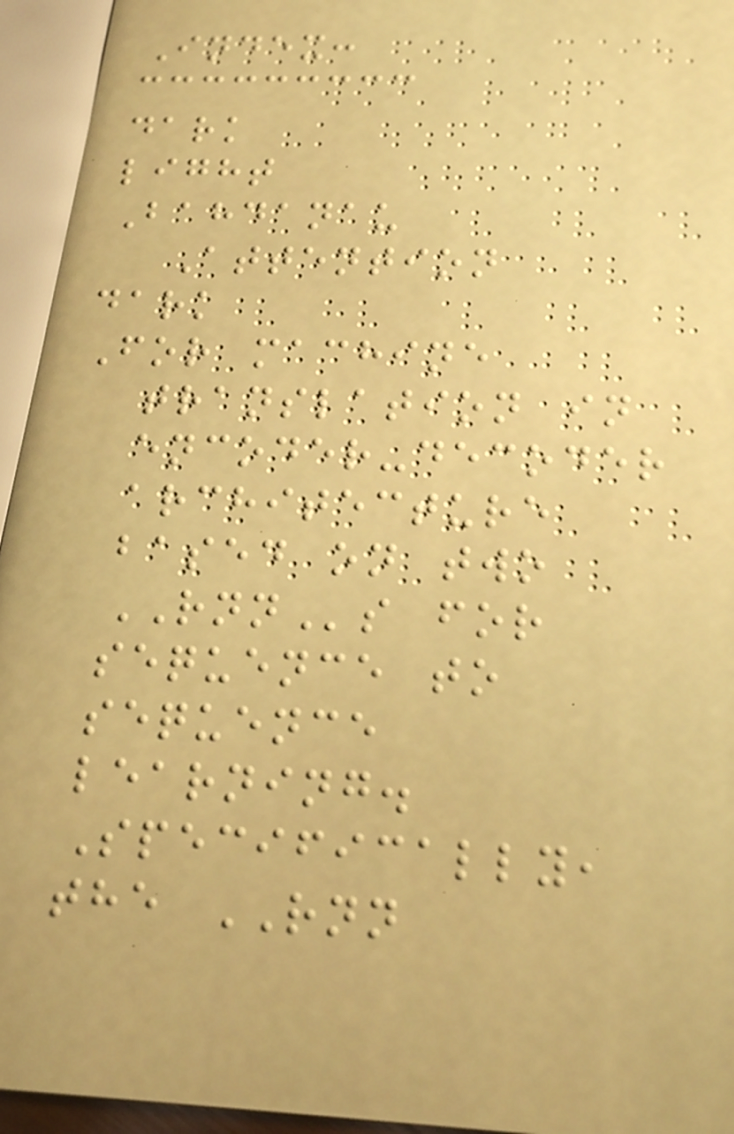Index:
dark
light
Bahdanau
Attention
dark
For machine
translation in
encoder-decoder
architecture
based on two
RNNs for
sequence to
sequence
learning.
Specifically,
the RNN
